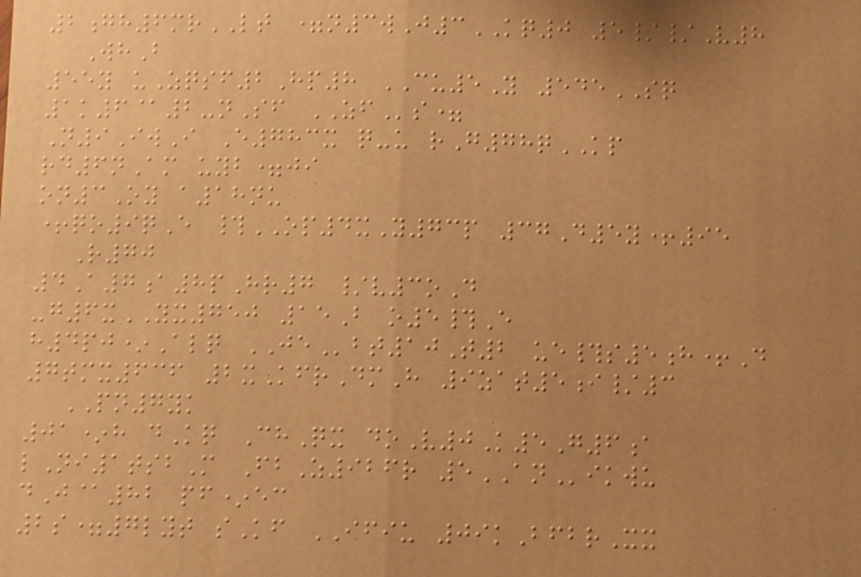2gh6mrLT =n3wJ3KQ0 5//V8
WhB
55y uZqsf2Hp8 CU5Y 545SQ
1k6@2-nSf ZFs=
N9IwI E783x q-u rG78qKP
rd6nAm uyb=ji
on3Oy a18nu
+qo9qE #OP4xY73p 37D5y+95
R70
4A7a8pHr7 /v3oD
-g6xYX750 15B o5#E
h4pj*Alq JEbt10T2 ue#s5h+D
7tmx636 2xKfrDmH 9zat5i/3
PN7yk
01*h dKq ChQx doV0K5G6a
lNi1tsbM FbZ926r 5ANikwu
dJ@82 pf*ec
2s=7lyt sKf IFIU 09kBfbrXx
